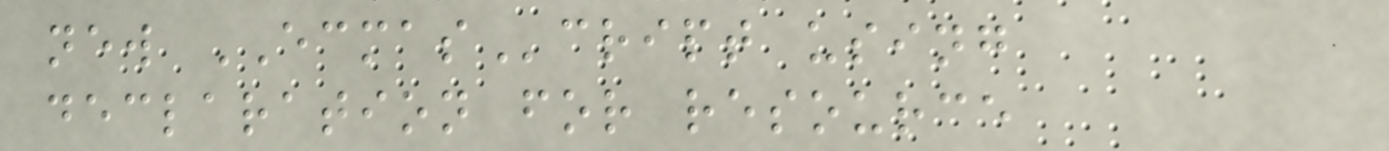new ECMAScript using
declaration for resource
